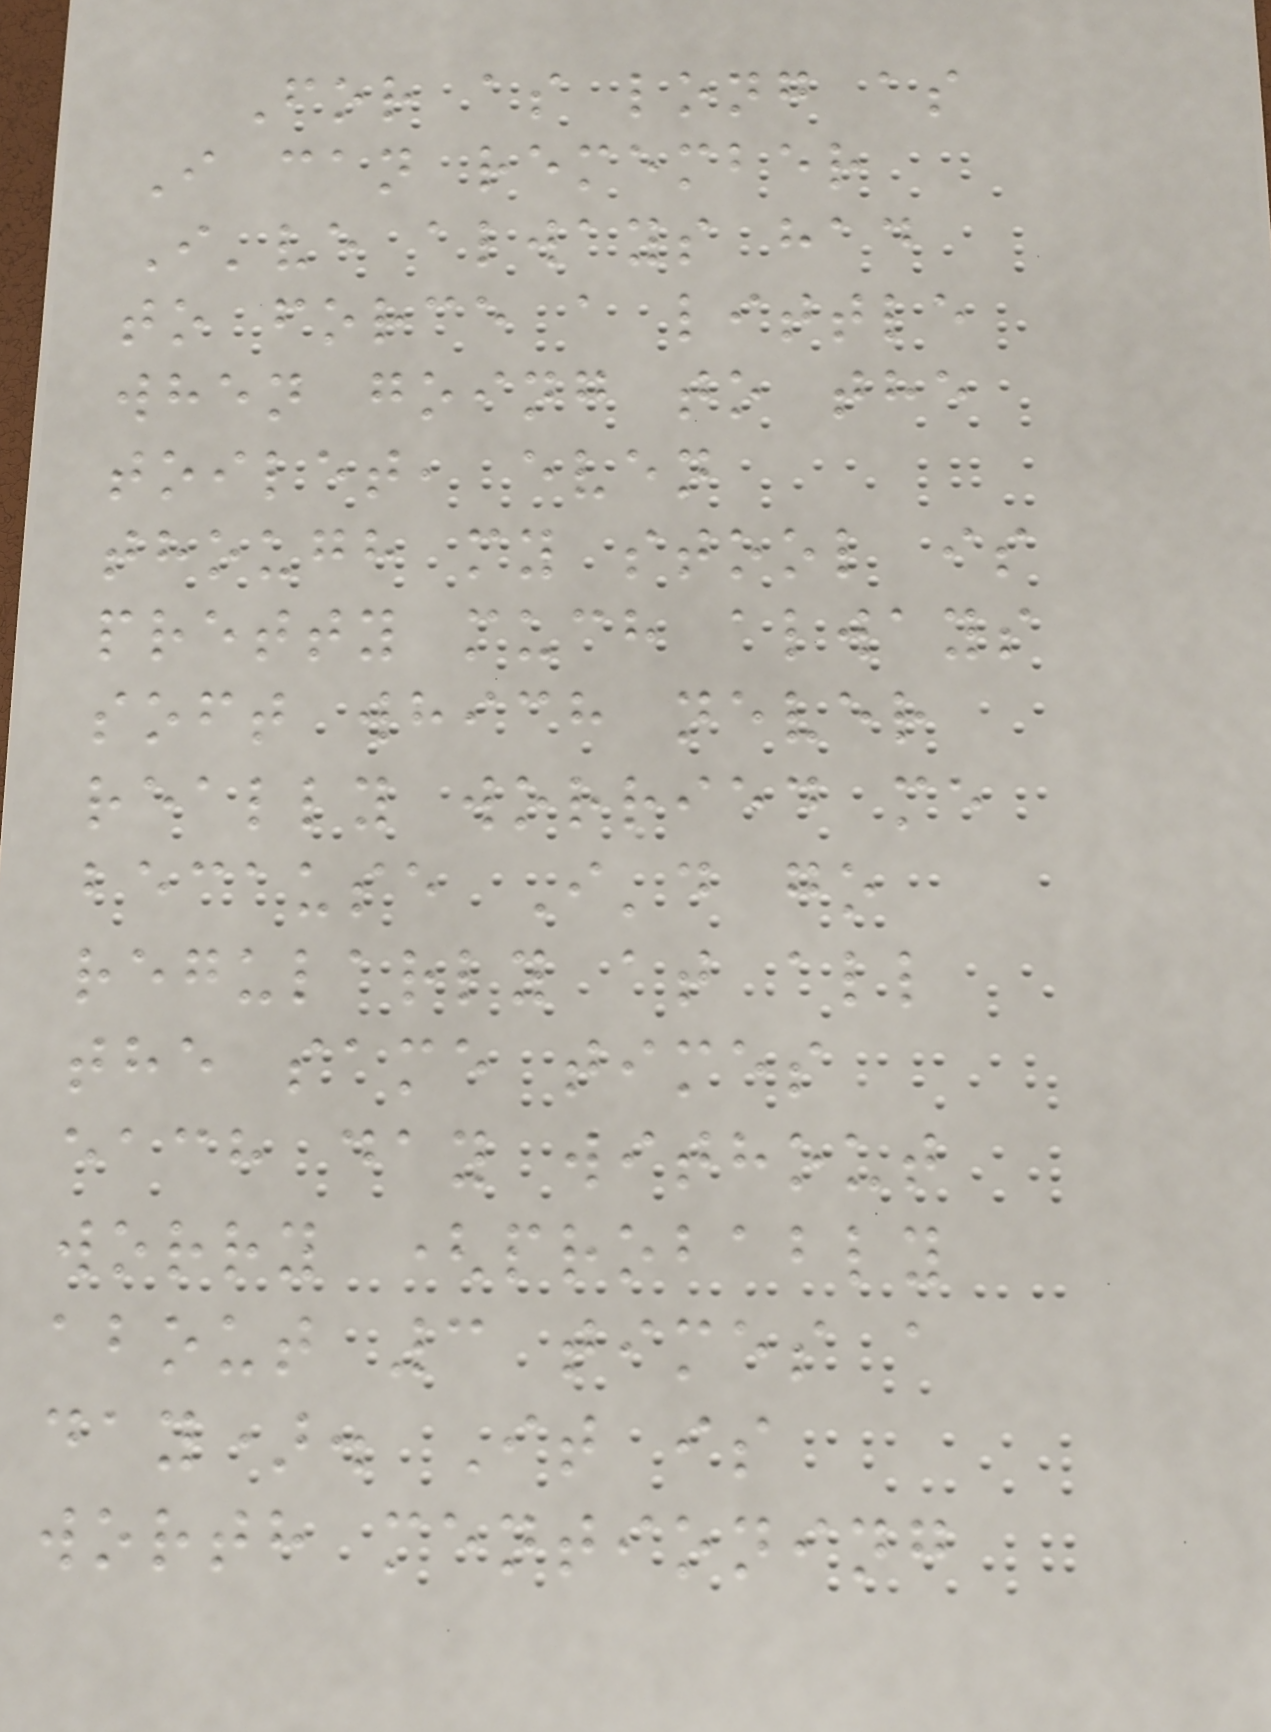For as long as
I can remember
I've always had
to force a little
when going to the
toilet, even
though my stool is
pretty much always
soft which never
really worried me
because I'd go
regularly at all
the same times
each day without
worry (probably
about 3 times a
day). It is
worth mentioning
